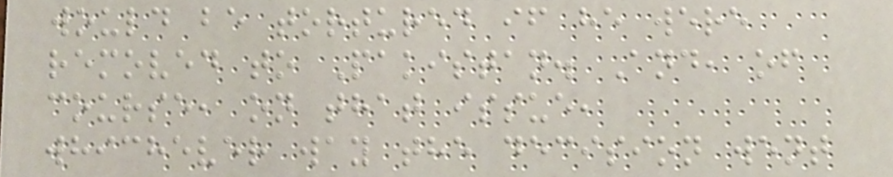would be tortured if he were
removed to Pakistan. And, of
course, on that issue,
whichever way the decision went
